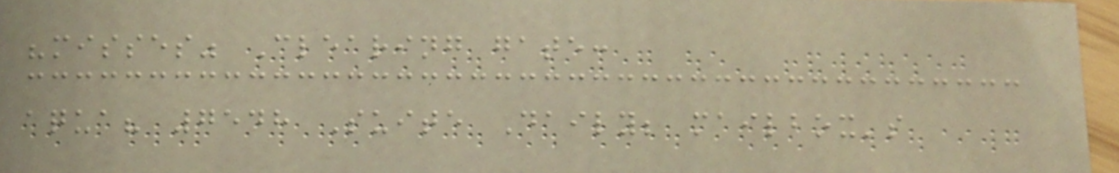"misses" Clearing gate:
aqua? 7548 Suite Daily; mailbox's
